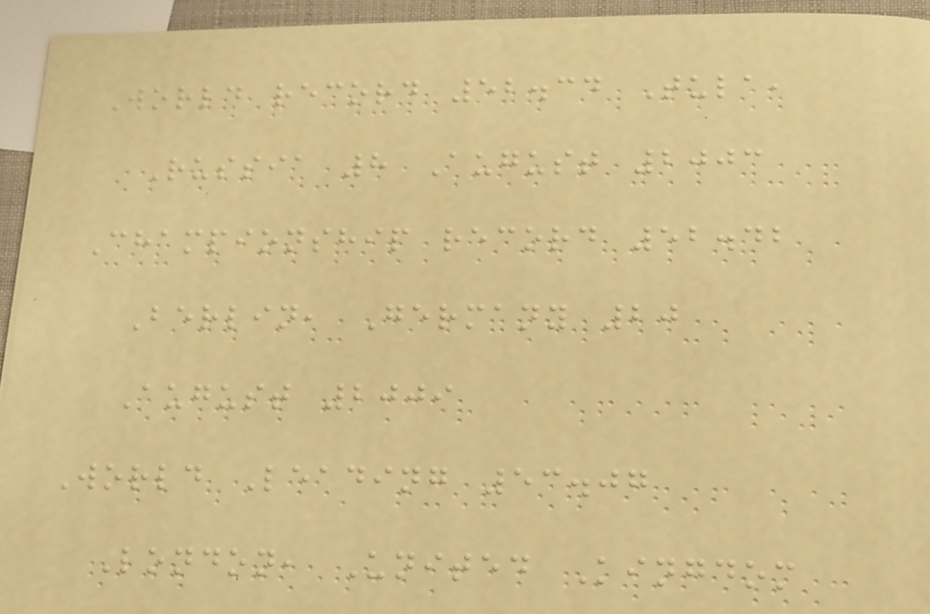World record 52.34 Tula,
Russia 8 August 2003
Championship record 52.42
Berlin, Germany 20
August 2009
World Leading 53.07
London, United Kingdom
